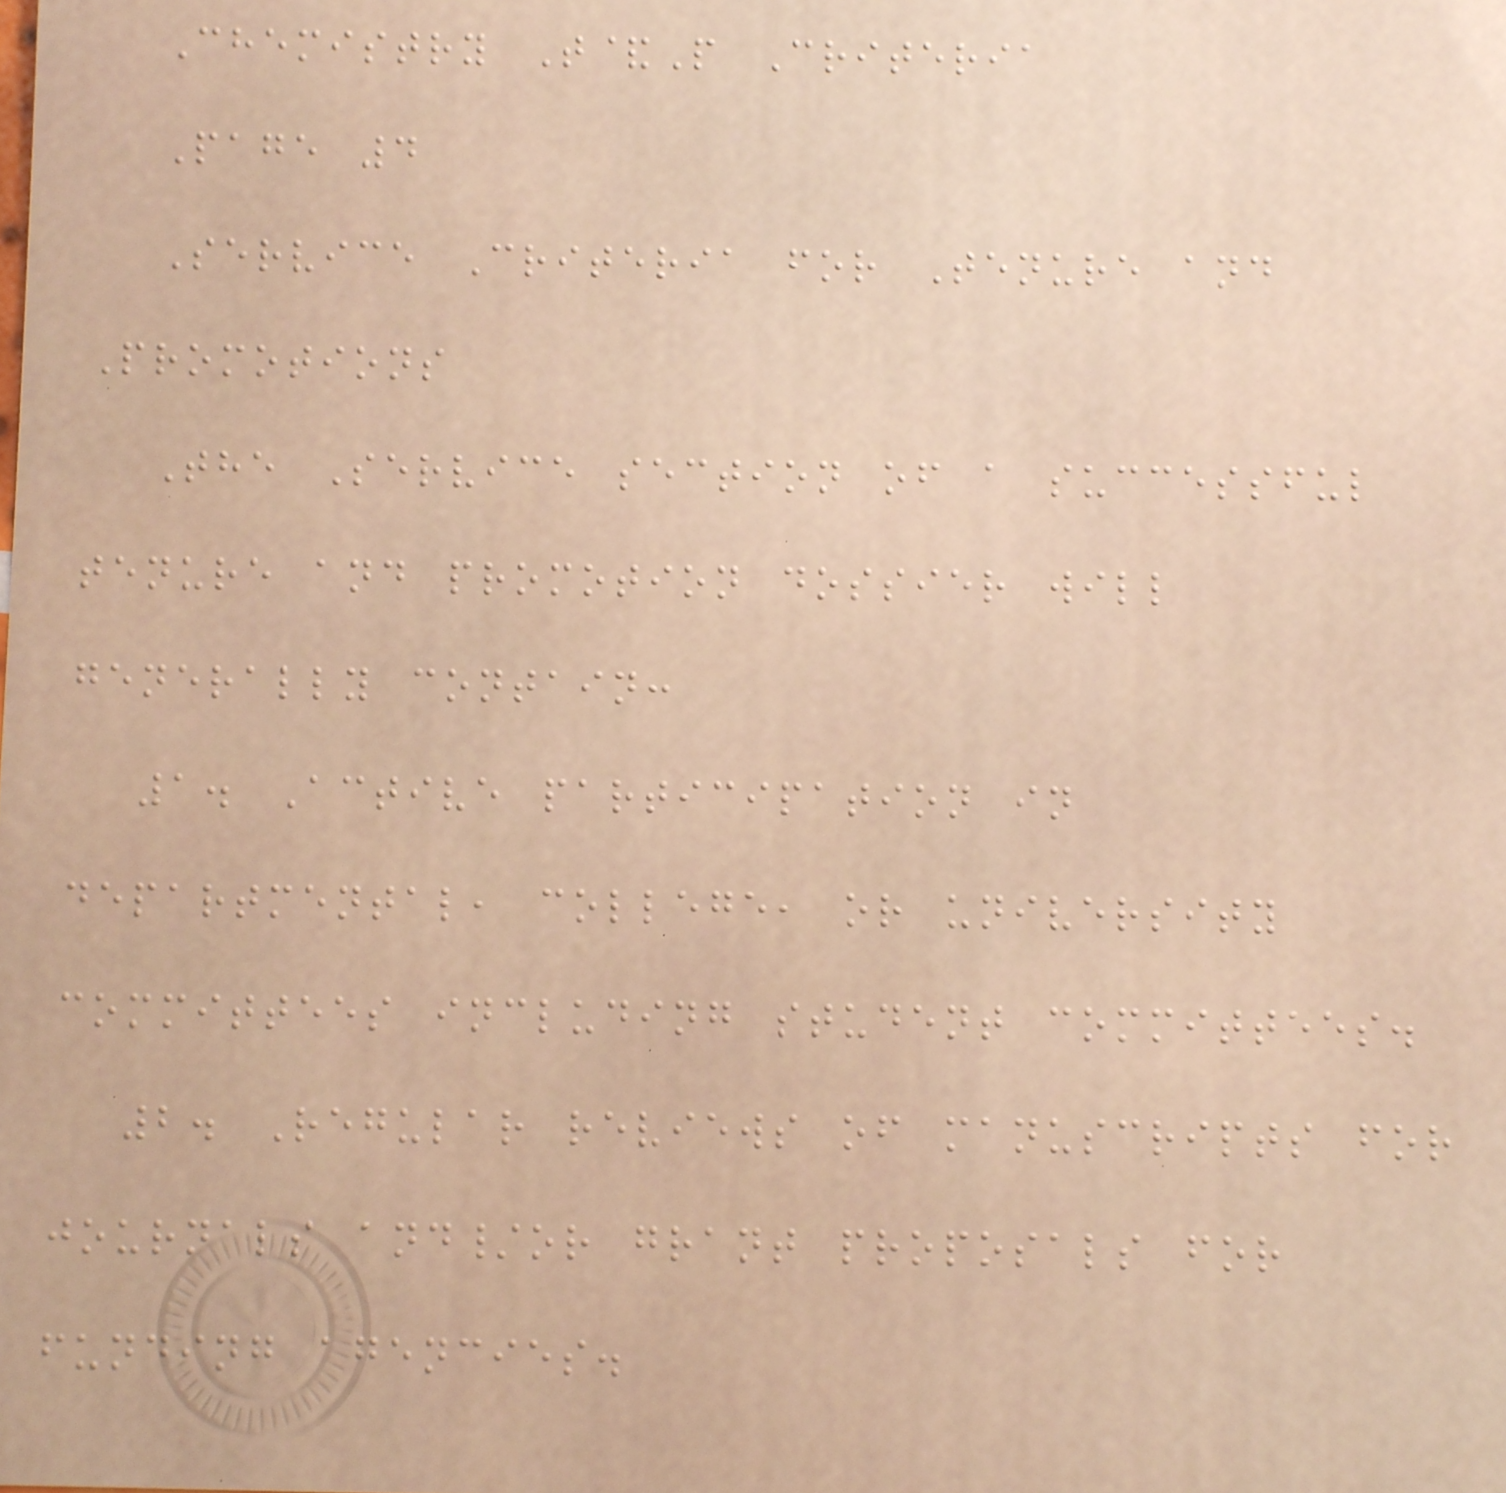Chemistry T&P Criteria
Page 4
Service Criteria for Tenure and
Promotions
The Service section of a successful
tenure and promotion dossier will
generally contain:
1. Active participation in
departmental, college, or university
committees including student committees.
2. Regular reviews of manuscripts for
journals and/or grant proposals for
funding agencies.
